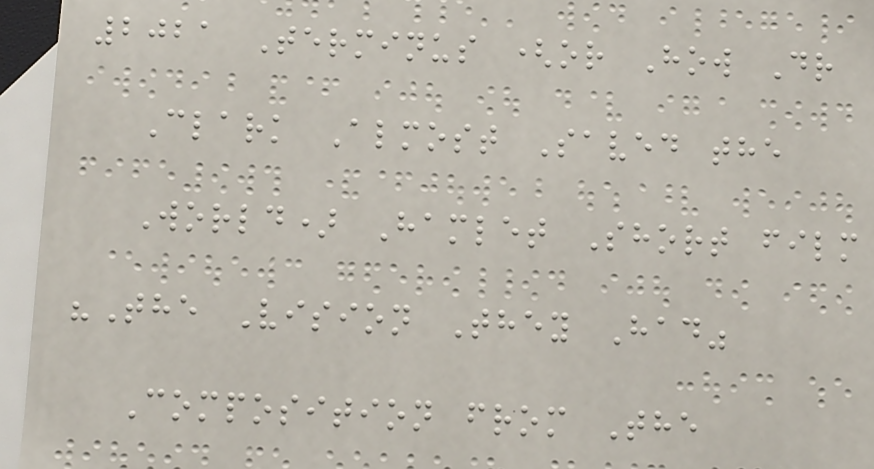2021 Terminus (or How Dr
Clark Almost Saved the
World) Hamlet Short film
"The Vision They Had"
Composition from The
